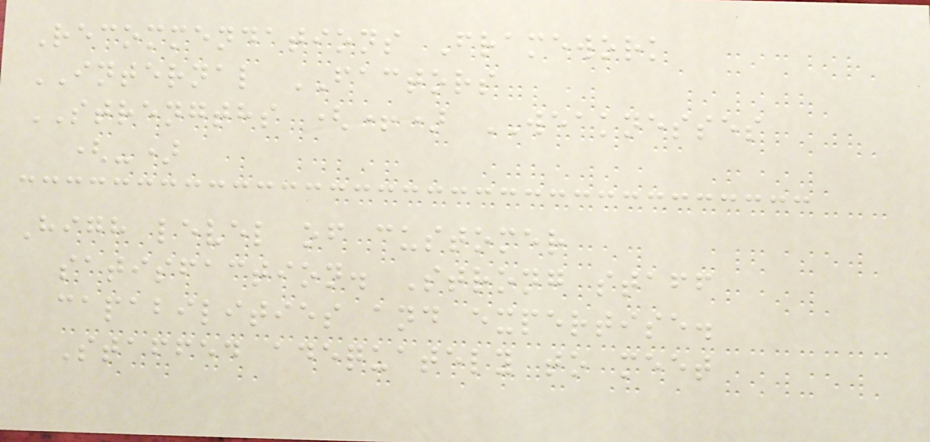Recommendations Framework
INTERNAL FACTORS
STRENGTHS (+) WEAKNESSES
(-)
High level of customer
satisfaction. Strong staff
capabilities and expertise.
Staffed adequately to meet
